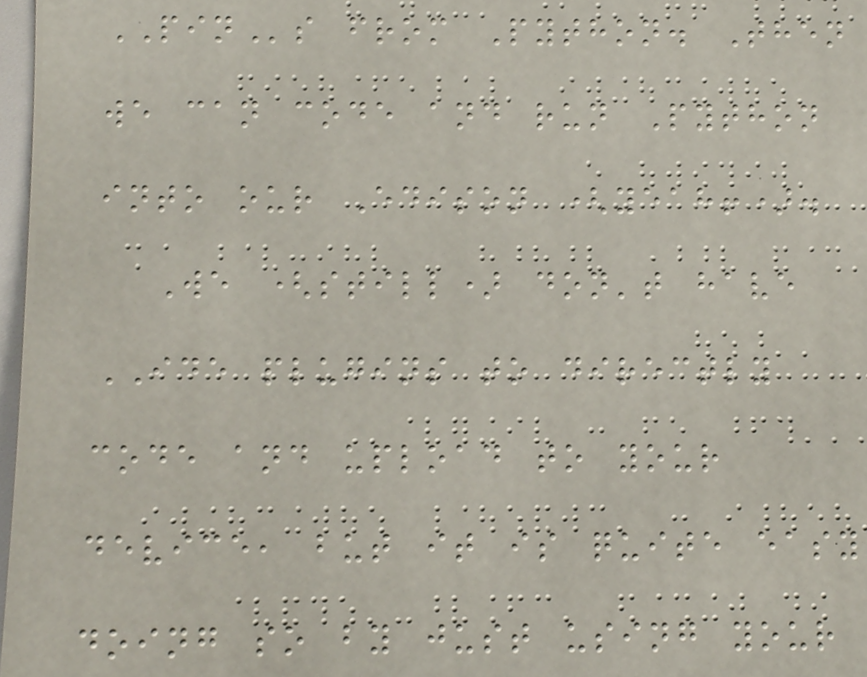PINs from Python. Then
we can code and run Python
into our Edison (yeah!).
We (still) don't have
IDE plugins to directly
code and upload to your
device, but it is quite easy
doing so by just using your
